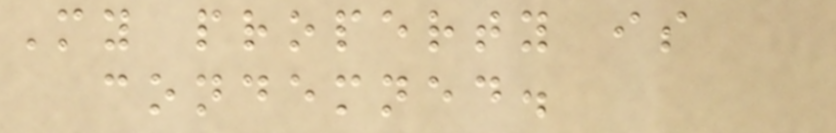My property is
condemned.
